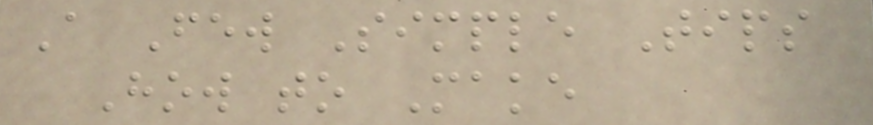A Few Simple Tips
How to Make
